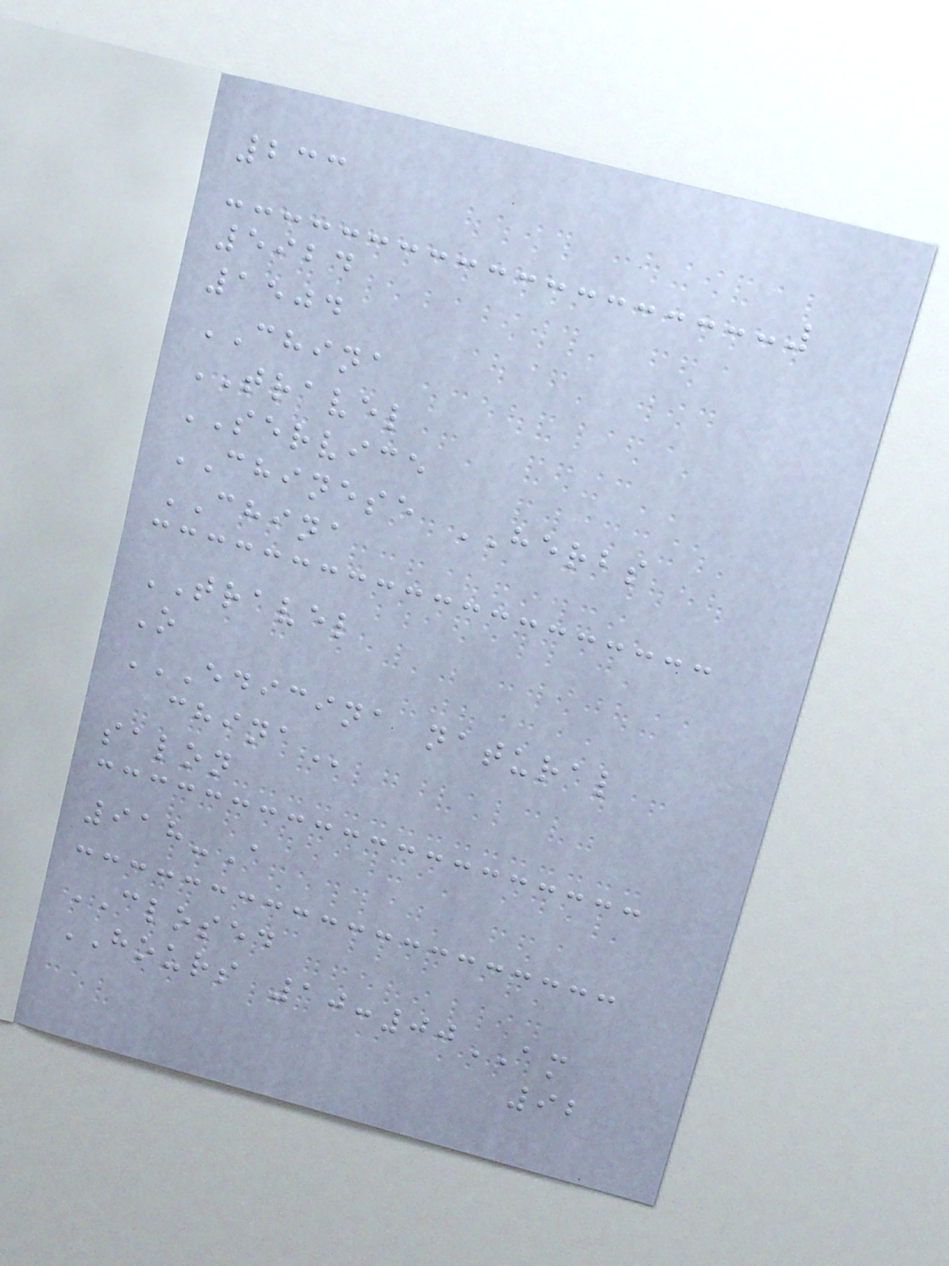233
5924
1504
CHINA
TRAVEL
SERVICE
CHINESE HERBS
CHINA
TRAVEL
O
EDICINA NATURAL
CHINA
salon
918-A
CLOSED
HOURS 10:00AM
92
